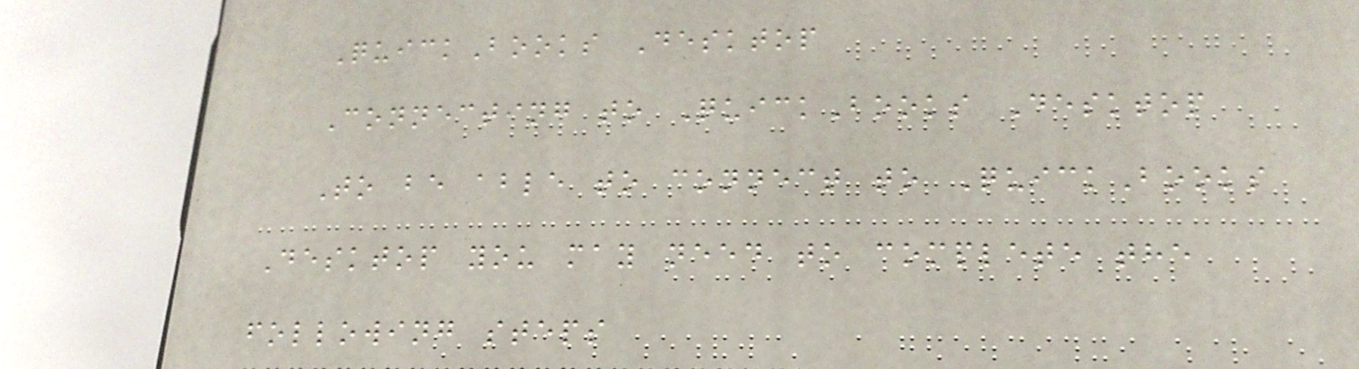QuickBooks Desktop
Connecting to QuickBooks Desktop
To be able to connect to QuickBooks
Desktop you may need to complete the
following steps
